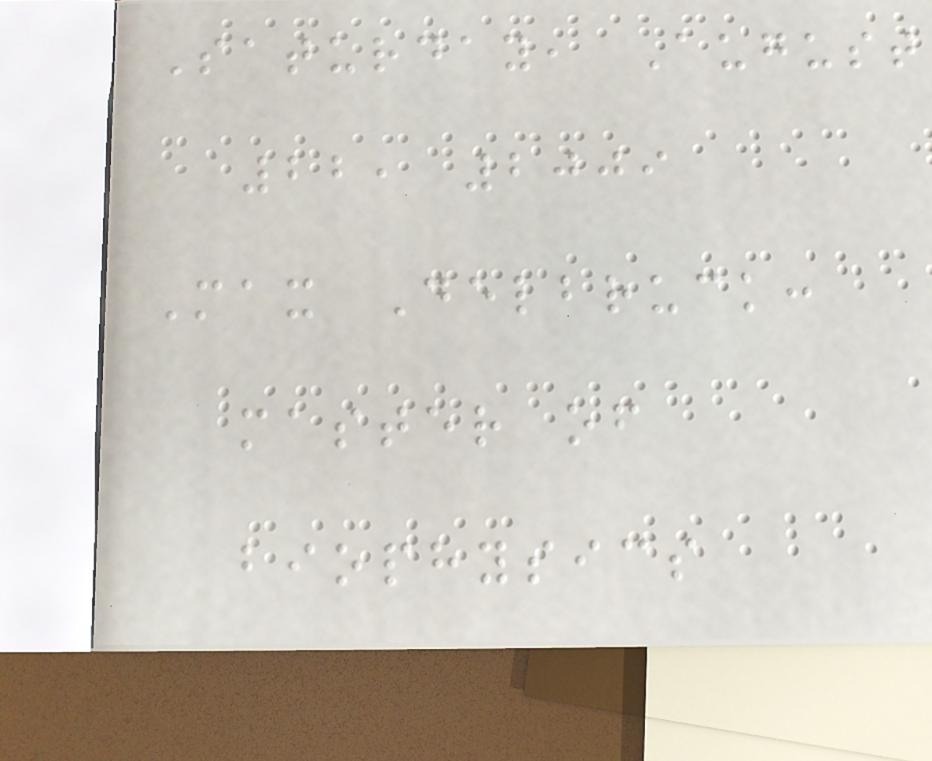Saturday, August
22, 2009
Max Delbruck:
master of
biophysics
